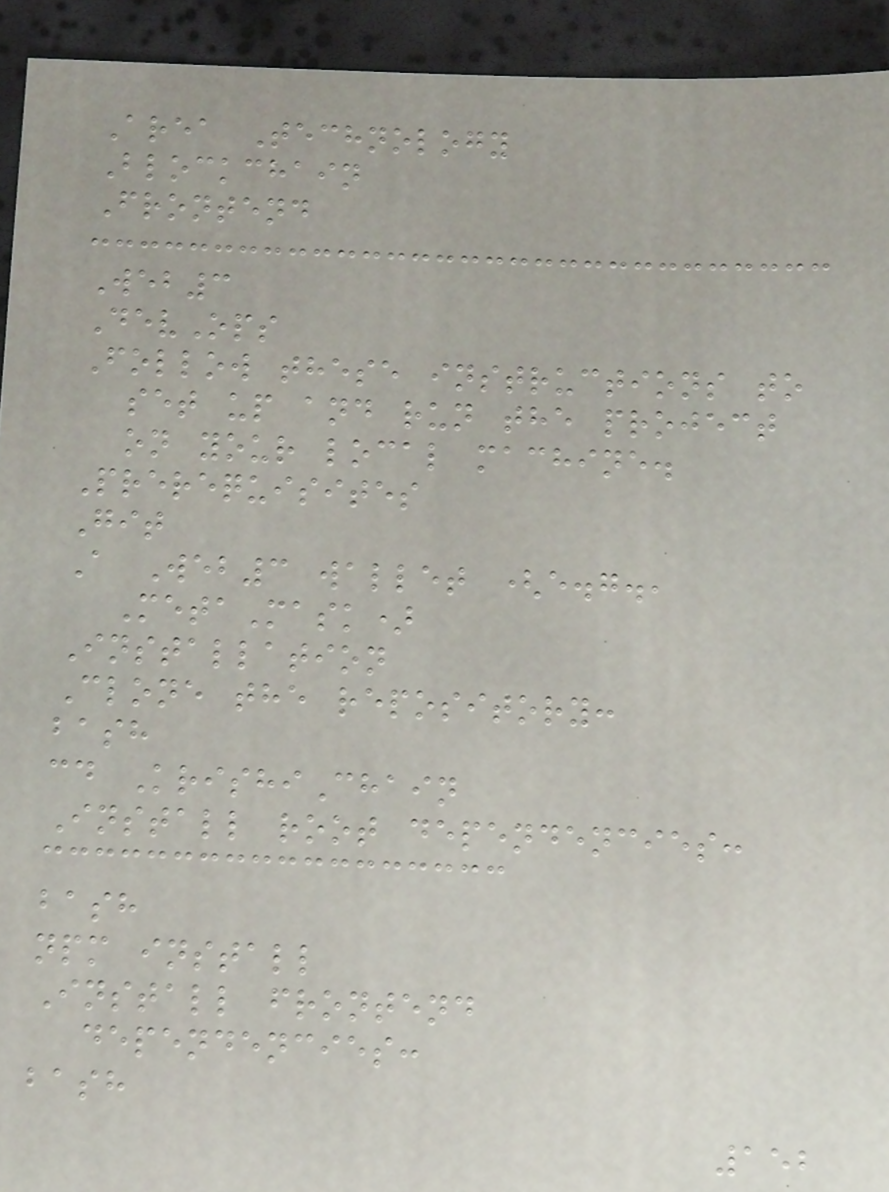Area Technology
Blockchain
Frontend
Web3
DevOps
Follow these instructions to
set up and run the project
on your local machine.
Prerequisites
Git
A Web3 wallet (e.g.,
MetaMask)
Installation
Clone the repository:
bash
cd KrishiChain
Install root dependencies:
bash
npm install
Install frontend
dependencies:
bash
152
